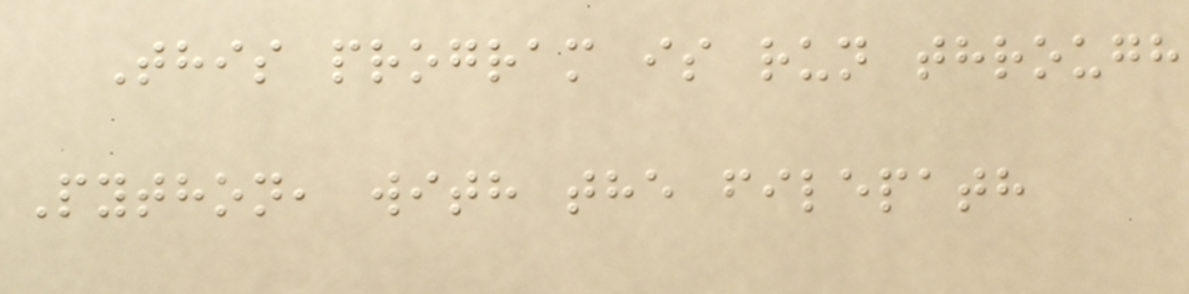This program is run through
Python, with the filepath
